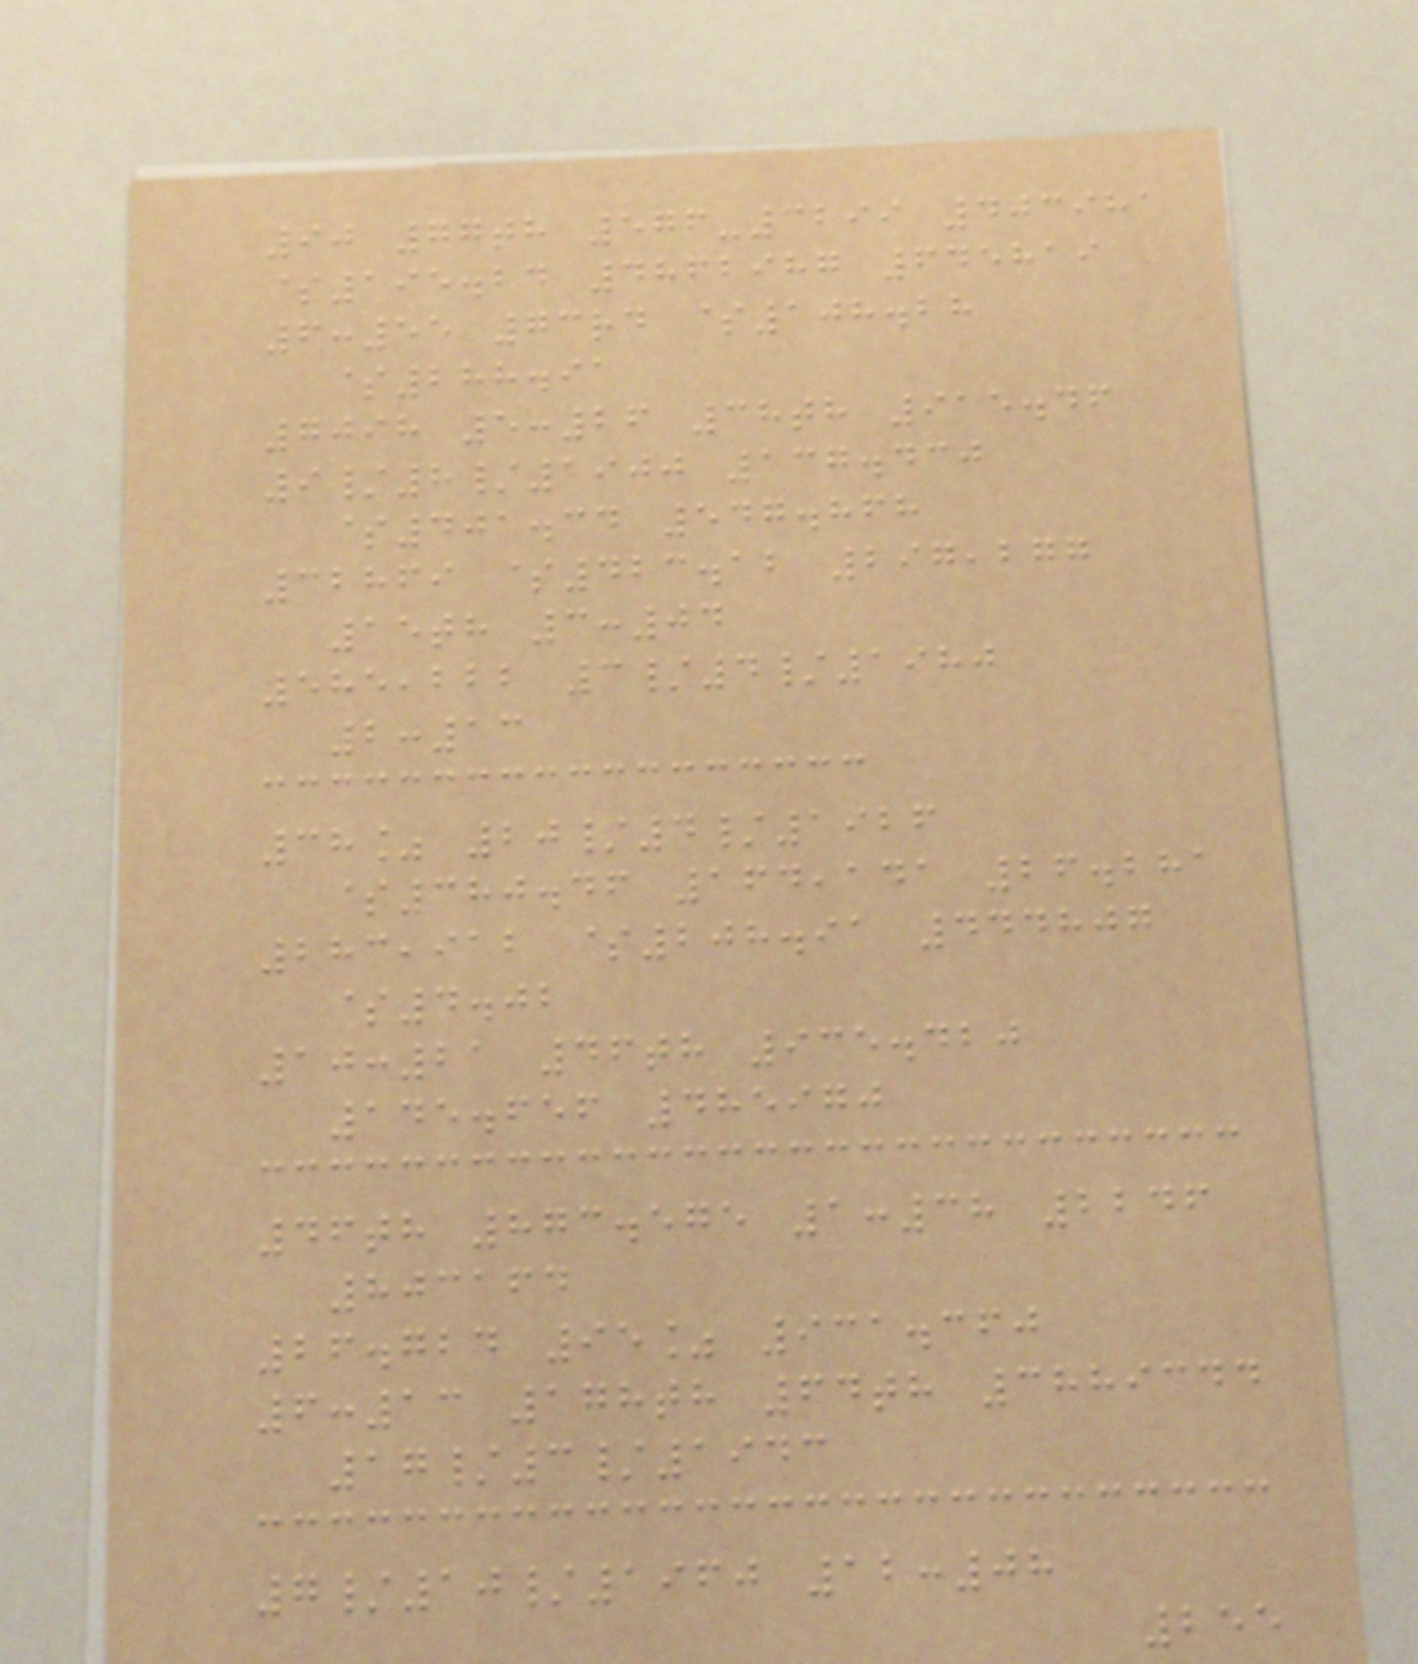90 77th 576-3299 403981
$195.24 4862987 645819
6:55 73rd $108.28
$288.91
7098 5:26 38th 915.46
9/8/1900 137.430
$401.34 547.868
32869 $423.12 297,277
15th 3:04
585,222 3/4/1980
2:13
38% 20/4/1926
$380.46 164,141 26.281
283,912 $208.91 444807
$4.02
10:21 46th 935.420
145.656 485970
46th 873.575 1:38 2246
803164
26.724 95% 931.360
6:13 178th 64th 3889344
17/3/1943
7/10/1960 12:08
255
